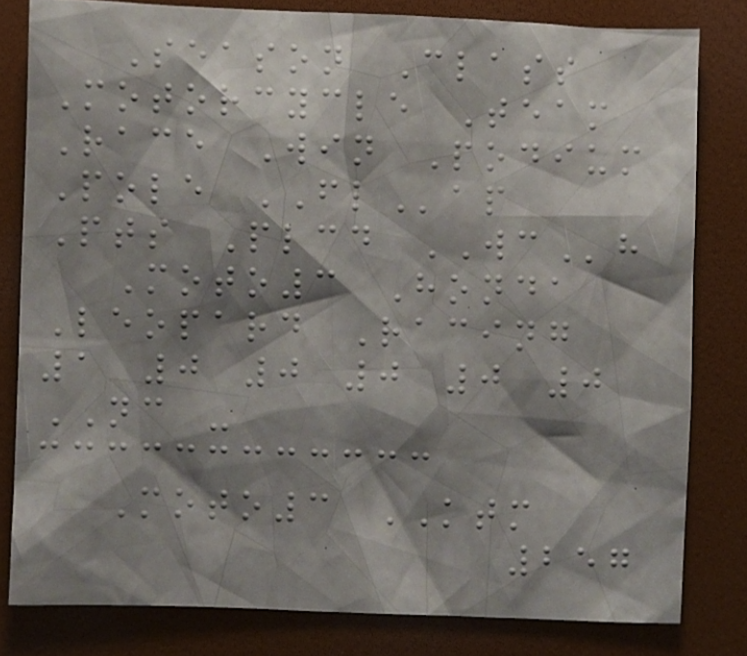Season Class
Motorcycle Team
Race Win Podium
Pole FLap
Pts Plcd WCh
Moto3 Honda
Leopard Racing
1 0 0 0 0 0
NC -
Moto3 KTM
257
